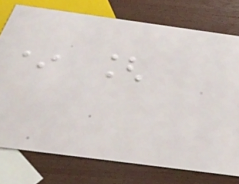* [
